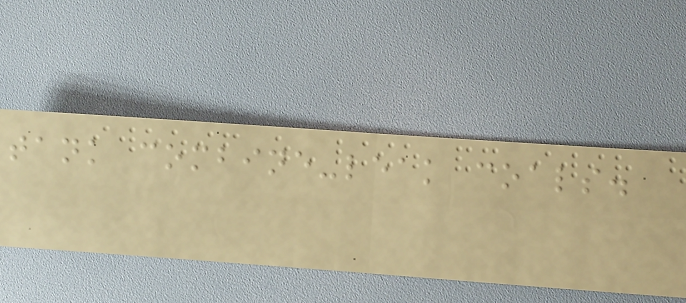tank combine-leak coals.
